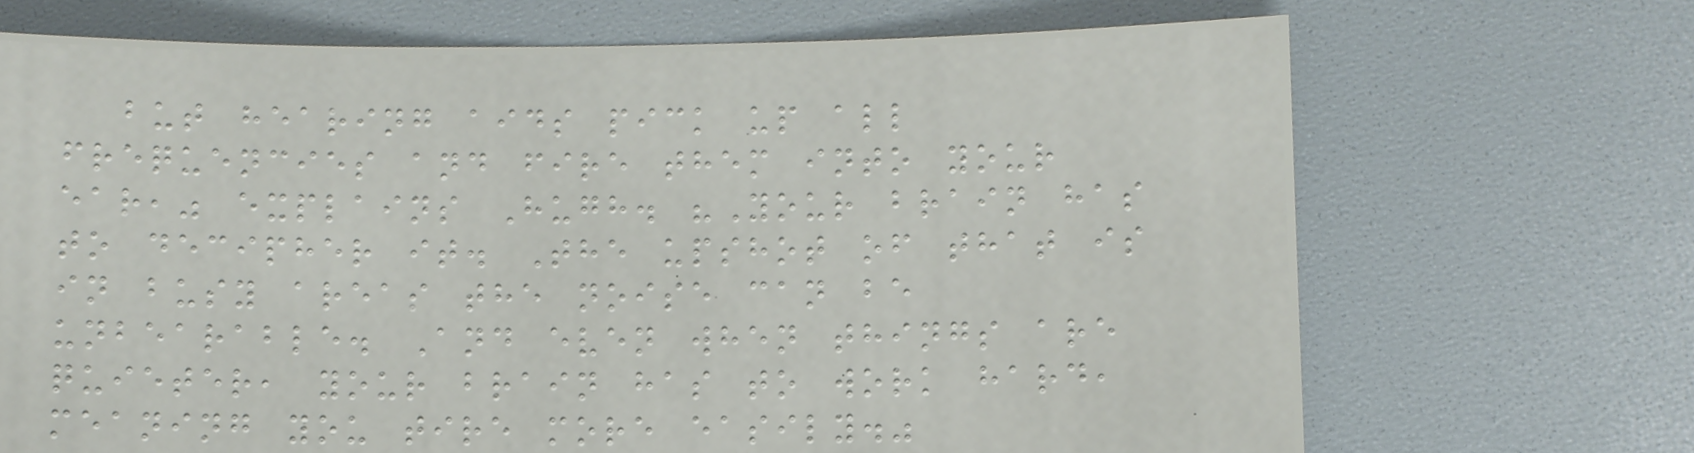but hearing aids pick up all
frequencies and fire them into your
ear," explains Hugh. "Your brain has
to decipher it. The upshot of that is
in busy areas the noise can be
unbearable. And even when things are
quieter, your brain has to work hard,
meaning you tire more easily."
